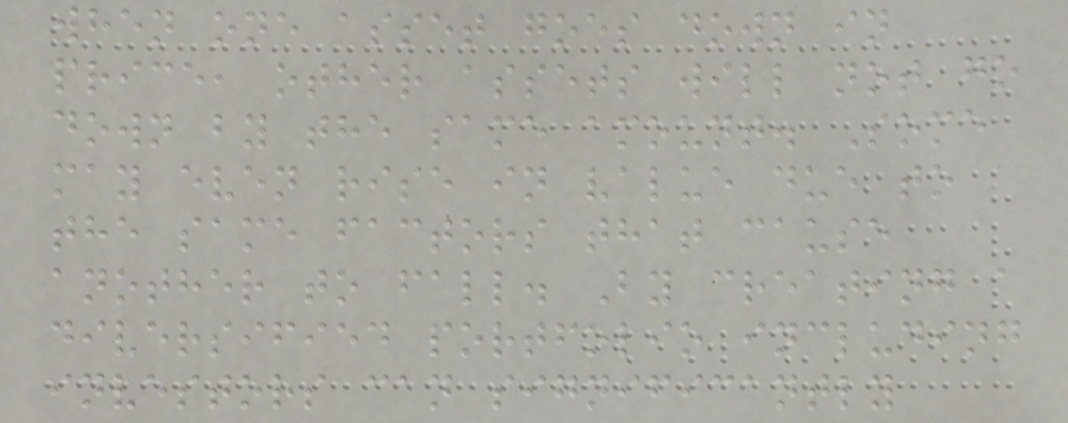when one asset goes down in
price, other assets will not go
down by the same amount. Some
may even rise in value due to
the same factors that cause
another to fall. By creating a
diversified portfolio including
investors can significantly
